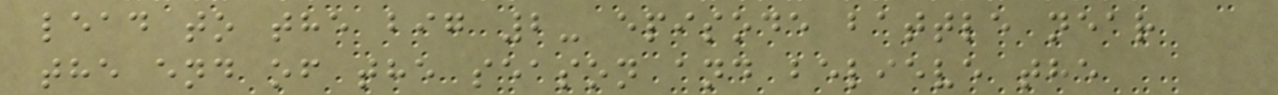lead to the big 2- episode battle near
the end of the season and believe the
